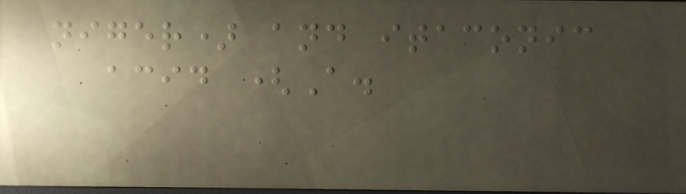niger) and itaconic
acid (A.
